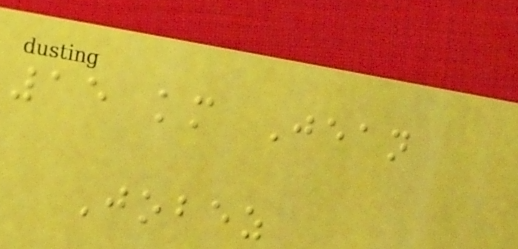15 km Jean
Jobez
